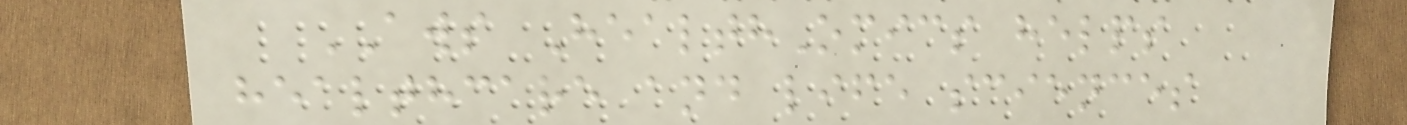AWS HealthOmics helps
healthcare and life sciences
